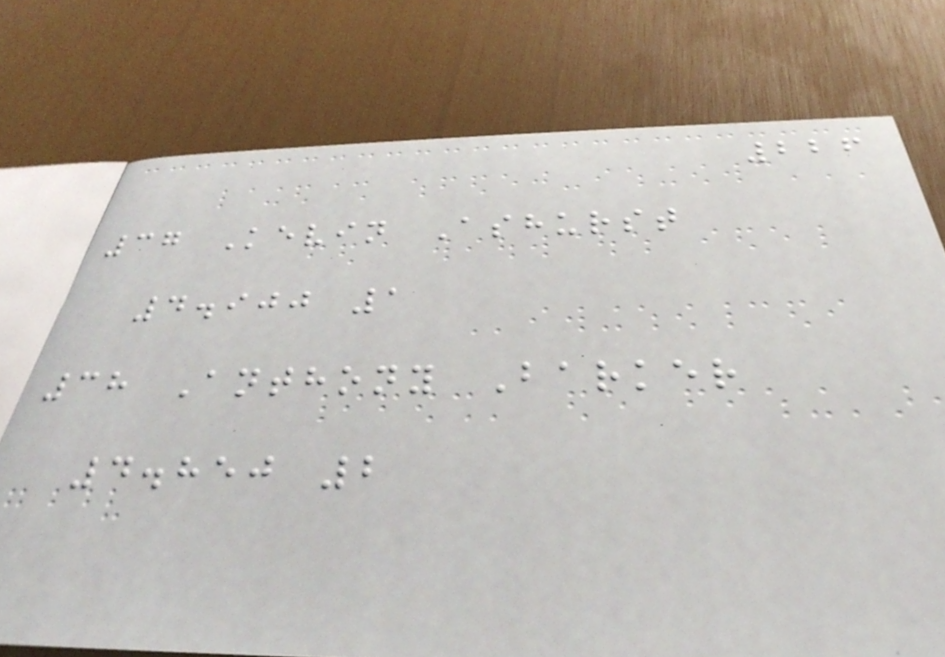226
37 Kevin Ashurst
4.900 1
38 Anthony Barker
4.850 2
